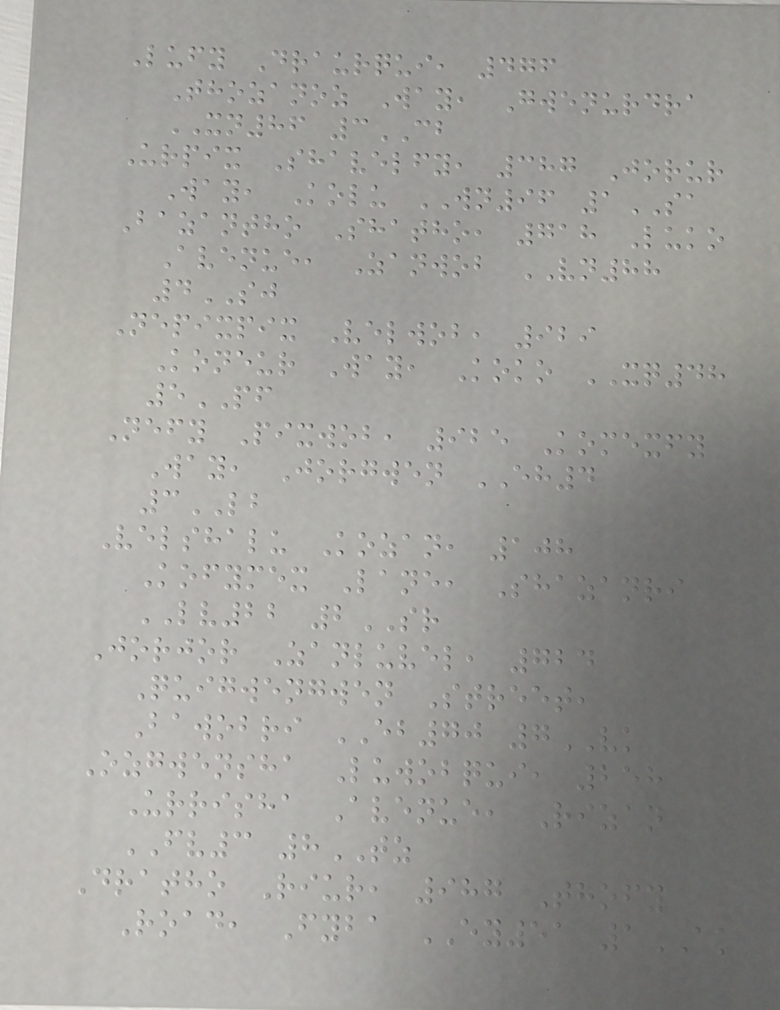Lufy Draurqui, 476
Thozanoz Way, Gwenurdra
XN86 3CB
Urpix Shavelfy, 387 Jorur
Way, Kolu WN96 1SA
Bazantho Shatho, 718 Luko
Avenue, Zanwob VN88
4SJ
Nepixpix Velwob, 929
Koneur Way, Koko XQ48
5PF
Nefy Pixwob, 925 Komexfy
Way, Jorgwen EH4
3LB
Velshalu Kozan, 108
Kofymex Lane, Shazanri
LV22 2SR
Jorjor Zanluvel, 724
Quigwengwen Street,
Bawobri EB70 7VK
Ozgwensha Luwobqui, 258
Urrisha Avenue, Rizan
FV3 8TZ
Dratho Riur, 987 Thofy
Road, Fyba EY51 1AK
